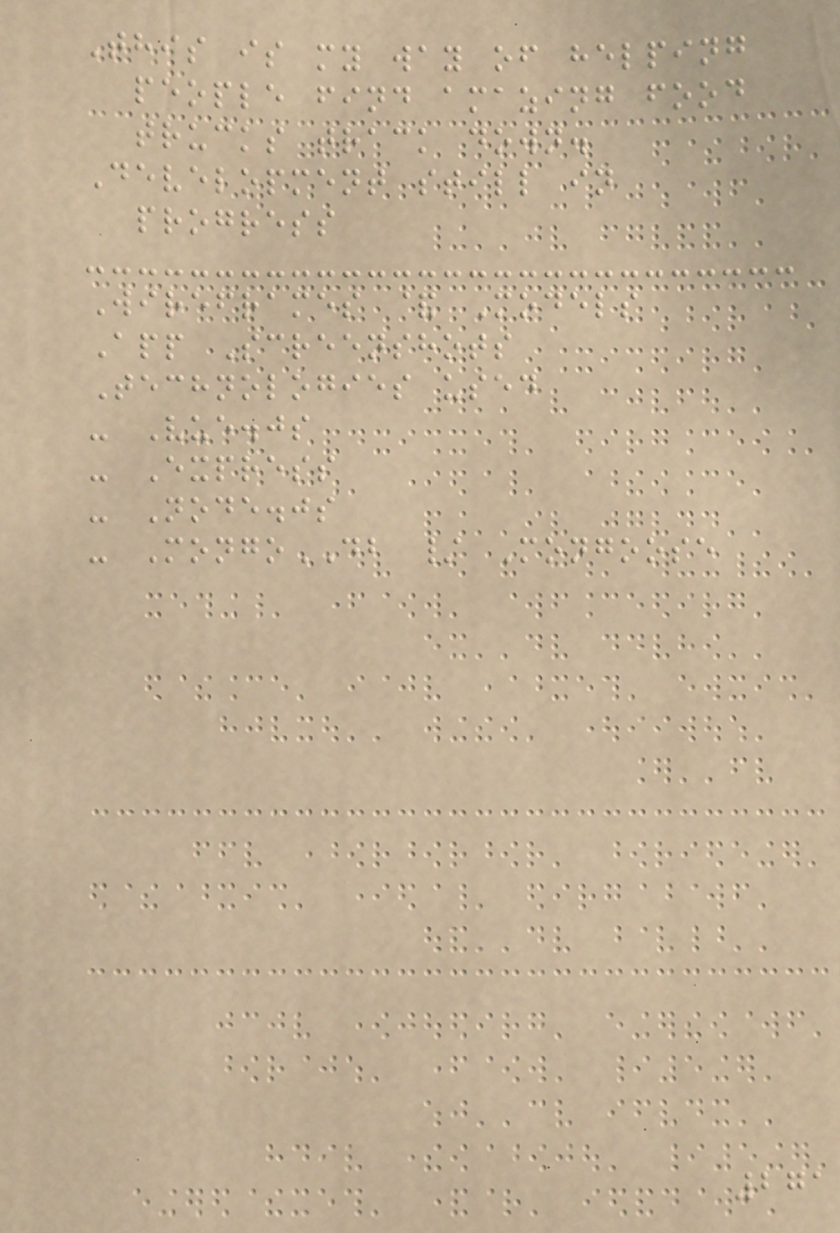This is my way of helping
people find amazing food
trucks track down.
Development still in
progress
Wireframes & Models
App Screenshots
Technologies used
- Vue.js
- Express
- Node.js
- MongoDB / Mongoose
271
